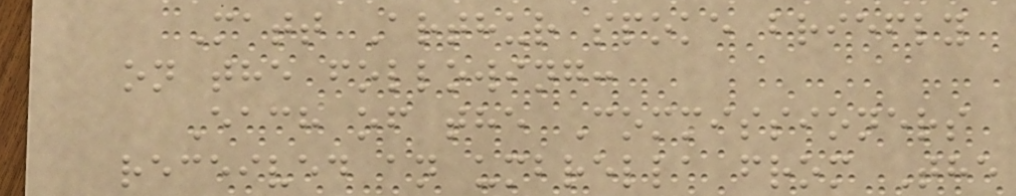Matt Arthur spoke briefly
on the following:
Each of the Commissioners
received an umbrella from The
